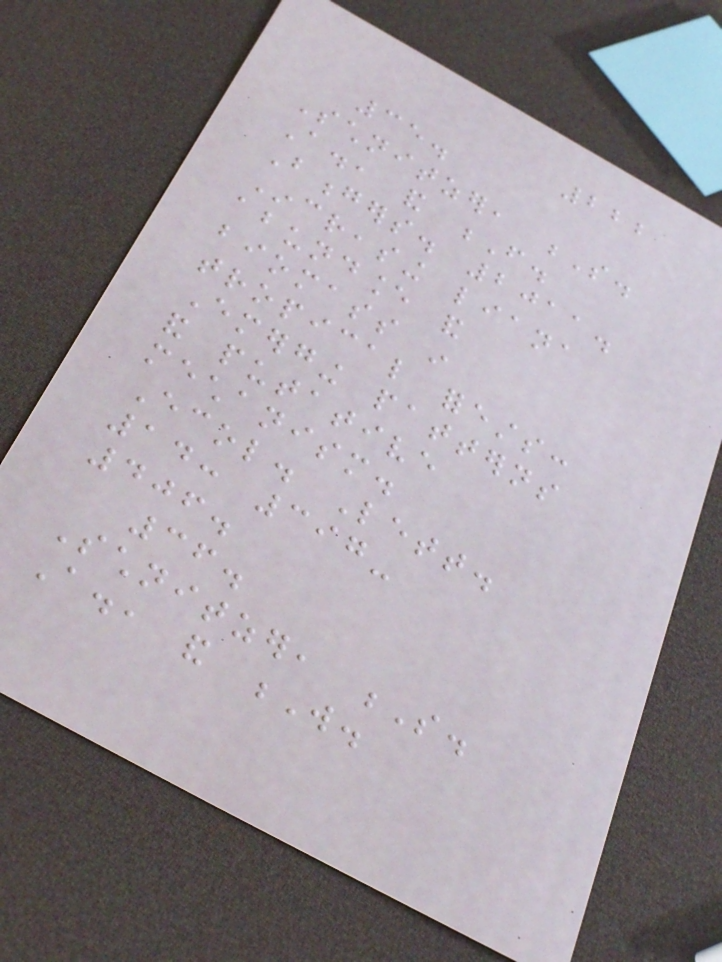222
35.
Schnitzer, S.
A., and F.
Bongers. 2011.
Increasing liana
abundance and
biomass in
tropical forests:
Emerging patterns
and putative
mechanism.
Ecol. Lett.
14: 397-
406.
36.
Schnitzer, S.
A., and W.
